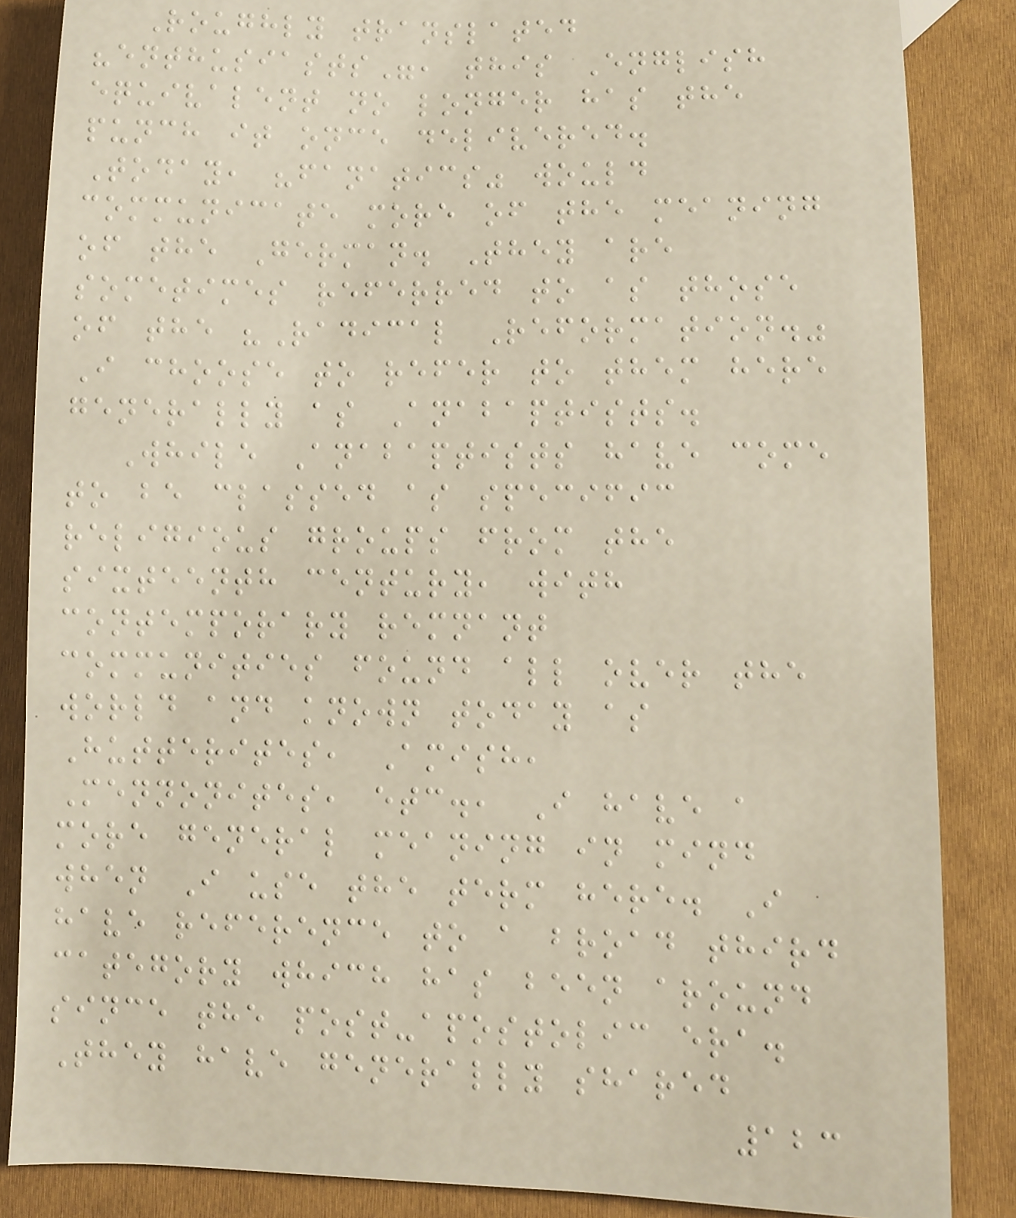Roughly translated
"enthusiasts", this English
equivalent no longer has the
punch it once delivered.
Today, "fanatics" would
communicate more of the meaning
of the German. They are
sometimes referred to as those
of the "Radical Reformation."
I choose to refer to them here
generally as Anabaptists.
While Anabaptists have come
to be classed as specific
religious groups from the
sixteenth century, with
contemporary remnant
communities found all over the
world and known today as
Hutterites, Amish,
Mennonites, etc., I have a
more general meaning in mind
when I use the term here. I
have reference to a broad third
category which has been around
since the post-apostolic era.
They have generally shared
123
